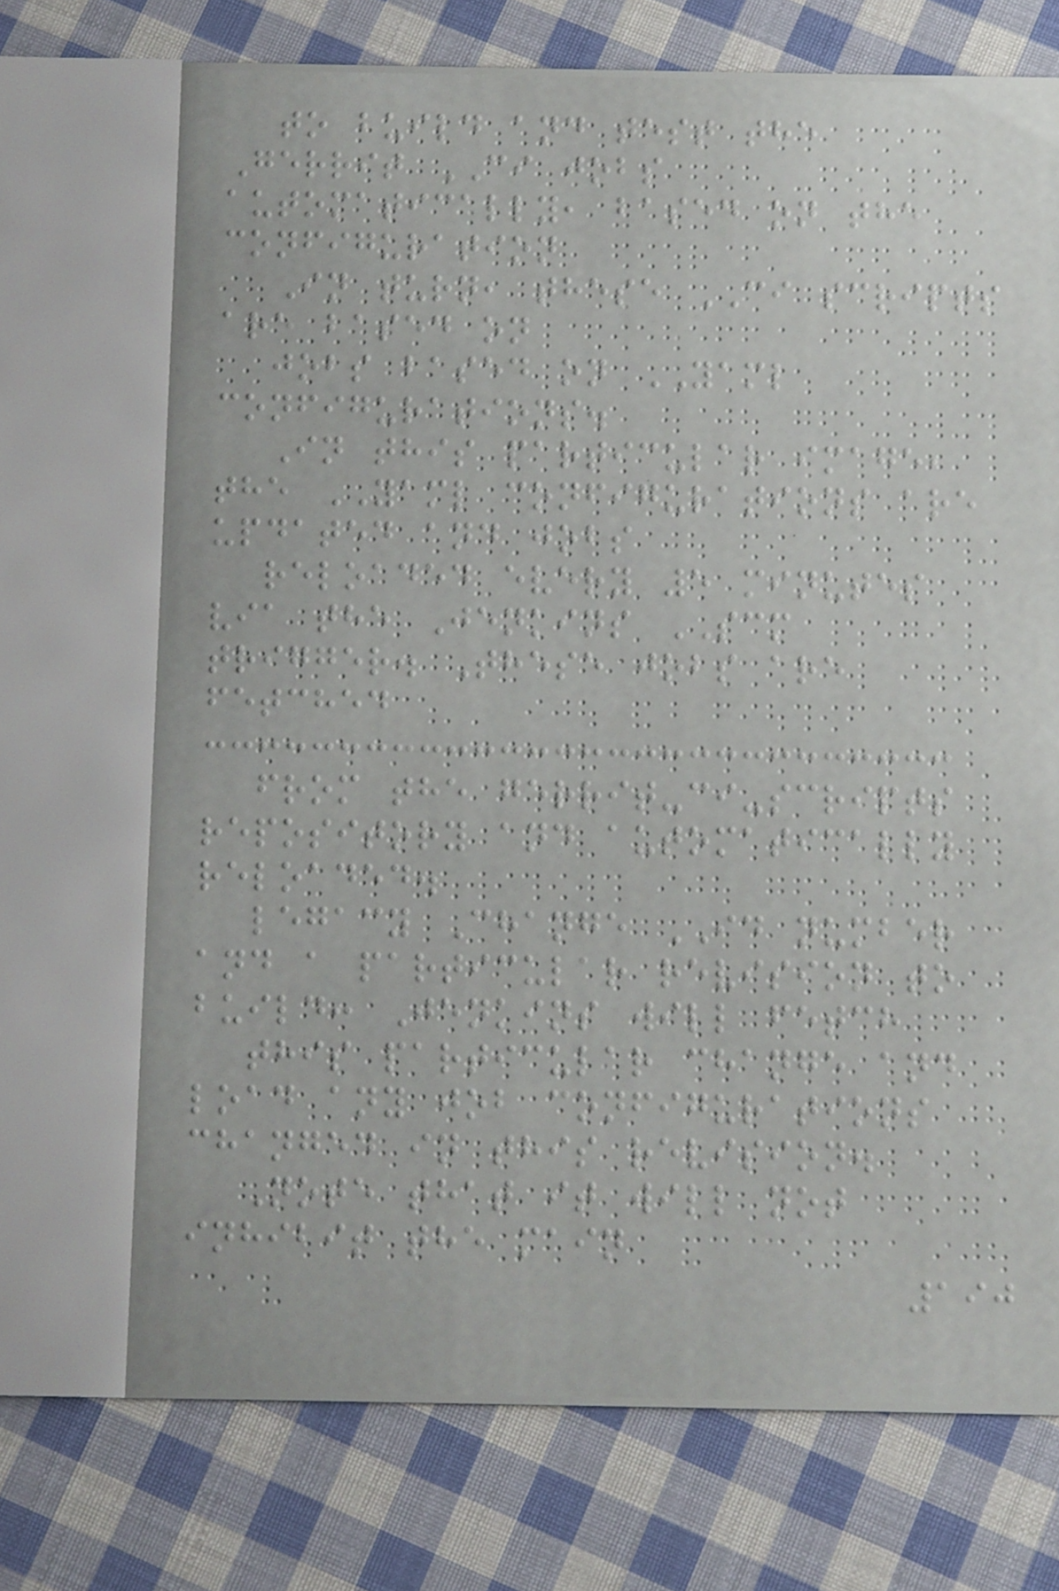to build and test the
Gerrit CI jobs
automatically, based on the
configuration
In turn, these CI scripts
are based on
jobs based on YAML
configurations.
In this particular image,
the YAML configurations are
updated and jobs
reloaded every 5 minutes
via the Jenkins SCM
trigger. These jobs are
fetched
from the gerrit-ci-scripts
repository and automatically
reloaded.
legacy Change ID number
and a particular revision to
build: Jenkins will fetch
this particular change and
load any job configurations
changed in this revision.
Note that it will not
inhibit the main
190
